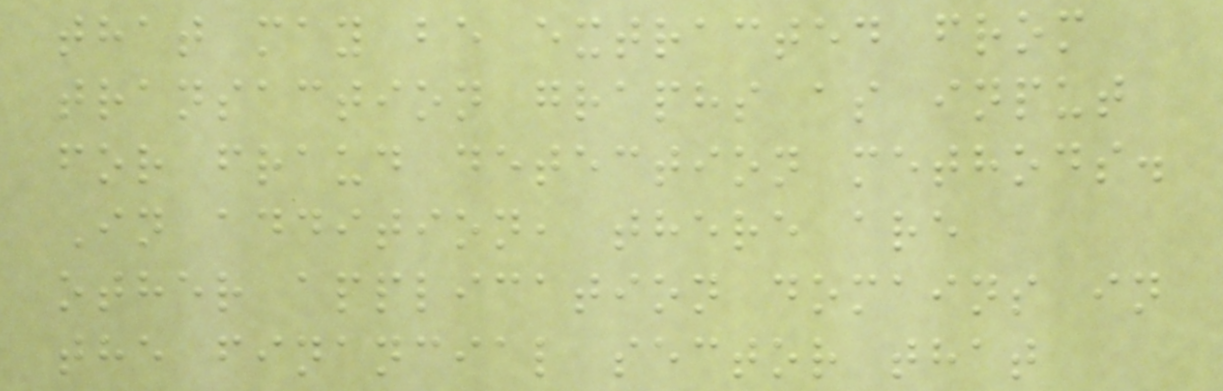that may be extracted from
transaction graphs as input
for fraud detection methods.
In addition, there are
other application domains in
the financial sector that
